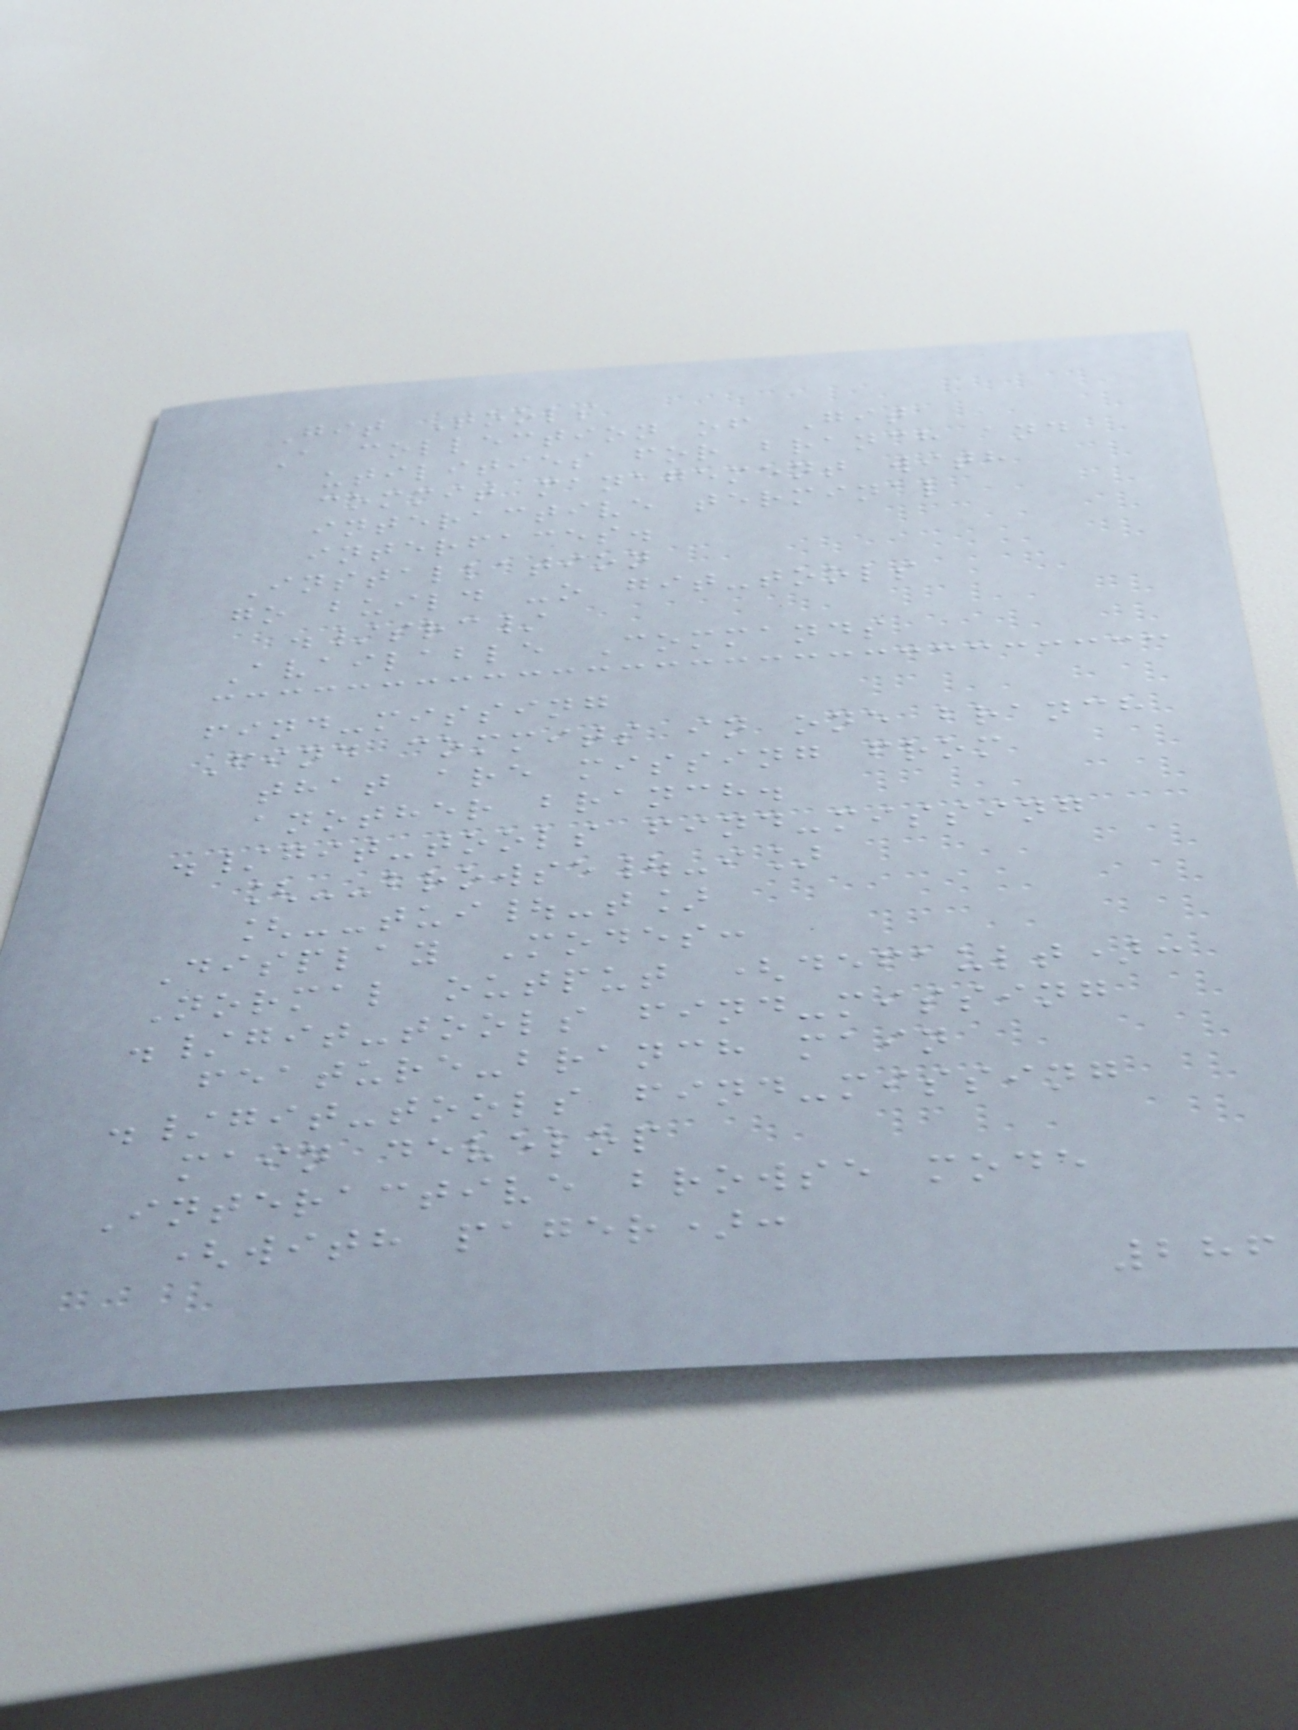Git Tools
A collection of Git
utilities for branch and
commit management with
interactive terminal
interfaces.
Installation
go build -o git-tools
./src/
Available Commands
find-missing
Find commits in one branch
that are missing from
another branch.
./git-tools find-missing
[--browse|-i]
[--tui|-t]
Display Modes:
Normal output (default):
./git-tools find-missing
feature-branch main
./git-tools find-missing
main develop
Interactive browse mode
(with pager):
286
